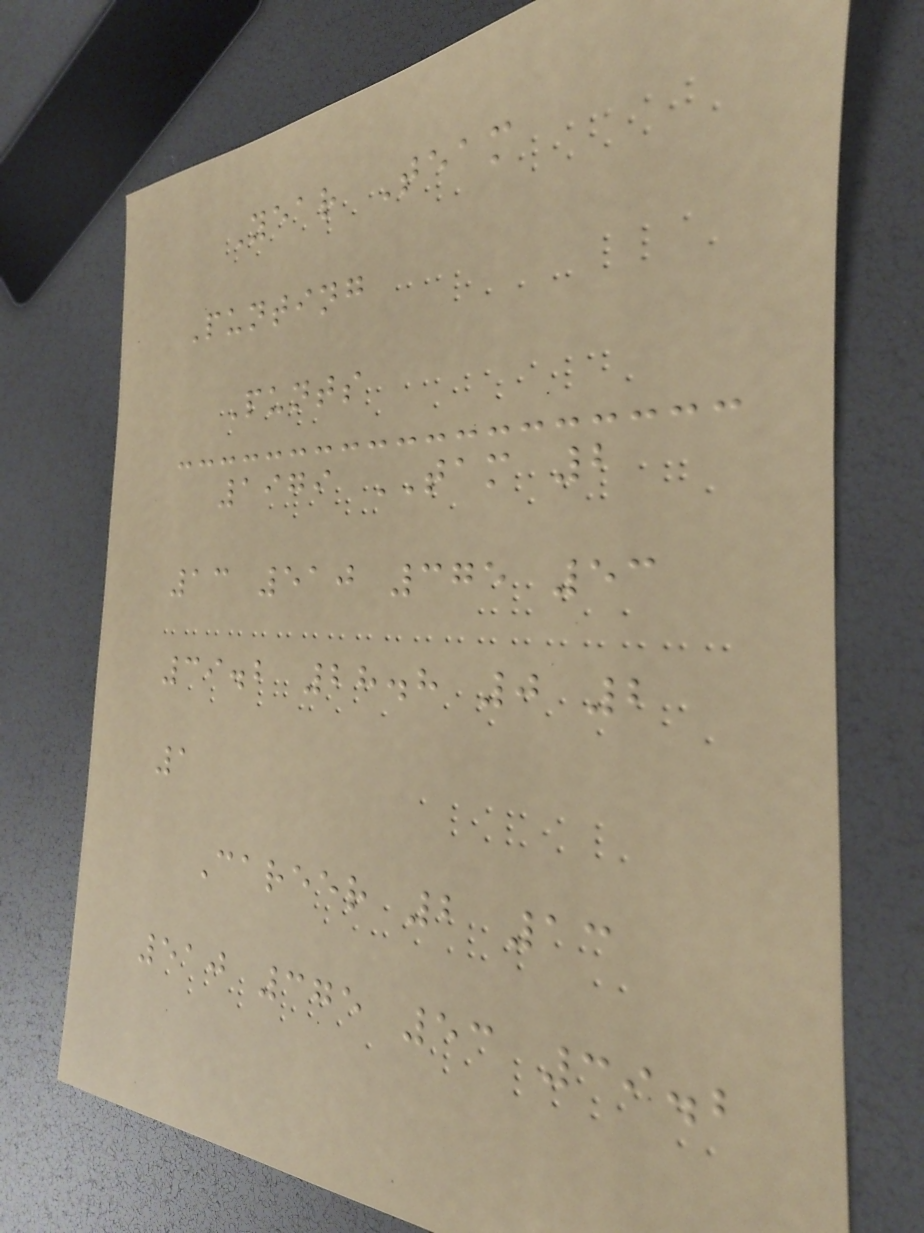Year Team
Punting
Punts
1979 TAM 2
13 510 375 53
39.2 28.8 0 2
1
Career 2 13
510 375 53 39.2
